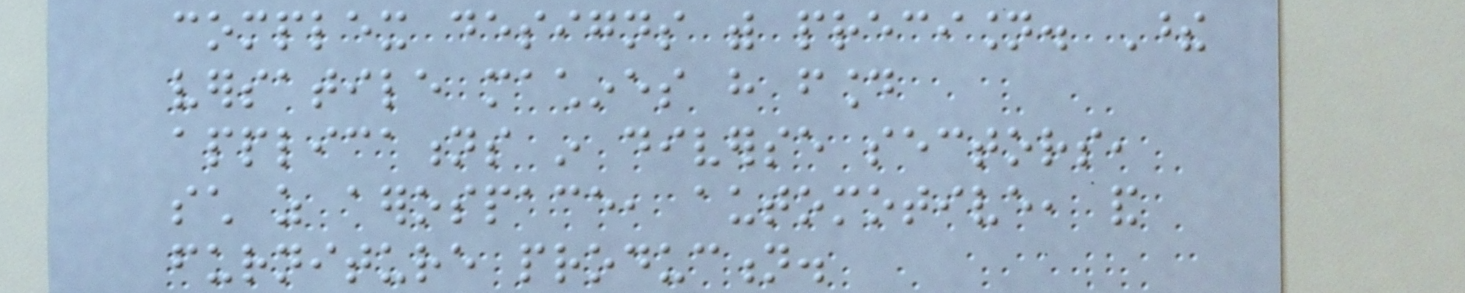complex designs with precision. These
versatile machines have found
applications in diverse sectors,
such as aerospace, automotive, and
furniture production.
